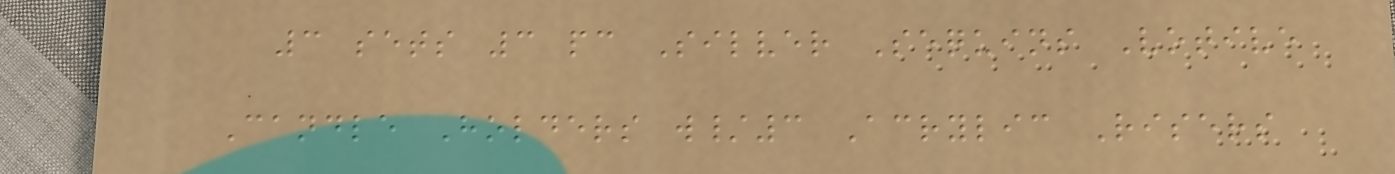3 sets 3 pc Silver Sequins Votive
Candle Holders w/3 Acrylic Risers
